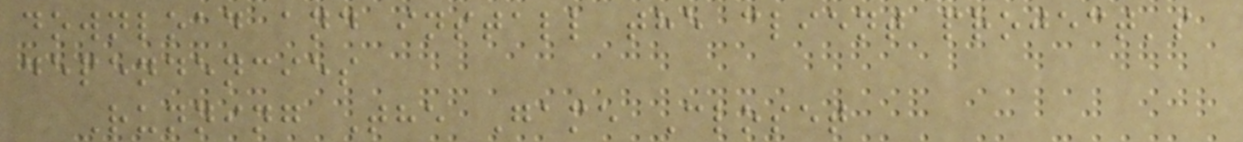download and install the client project's
dependencies
Running The Game Closet
